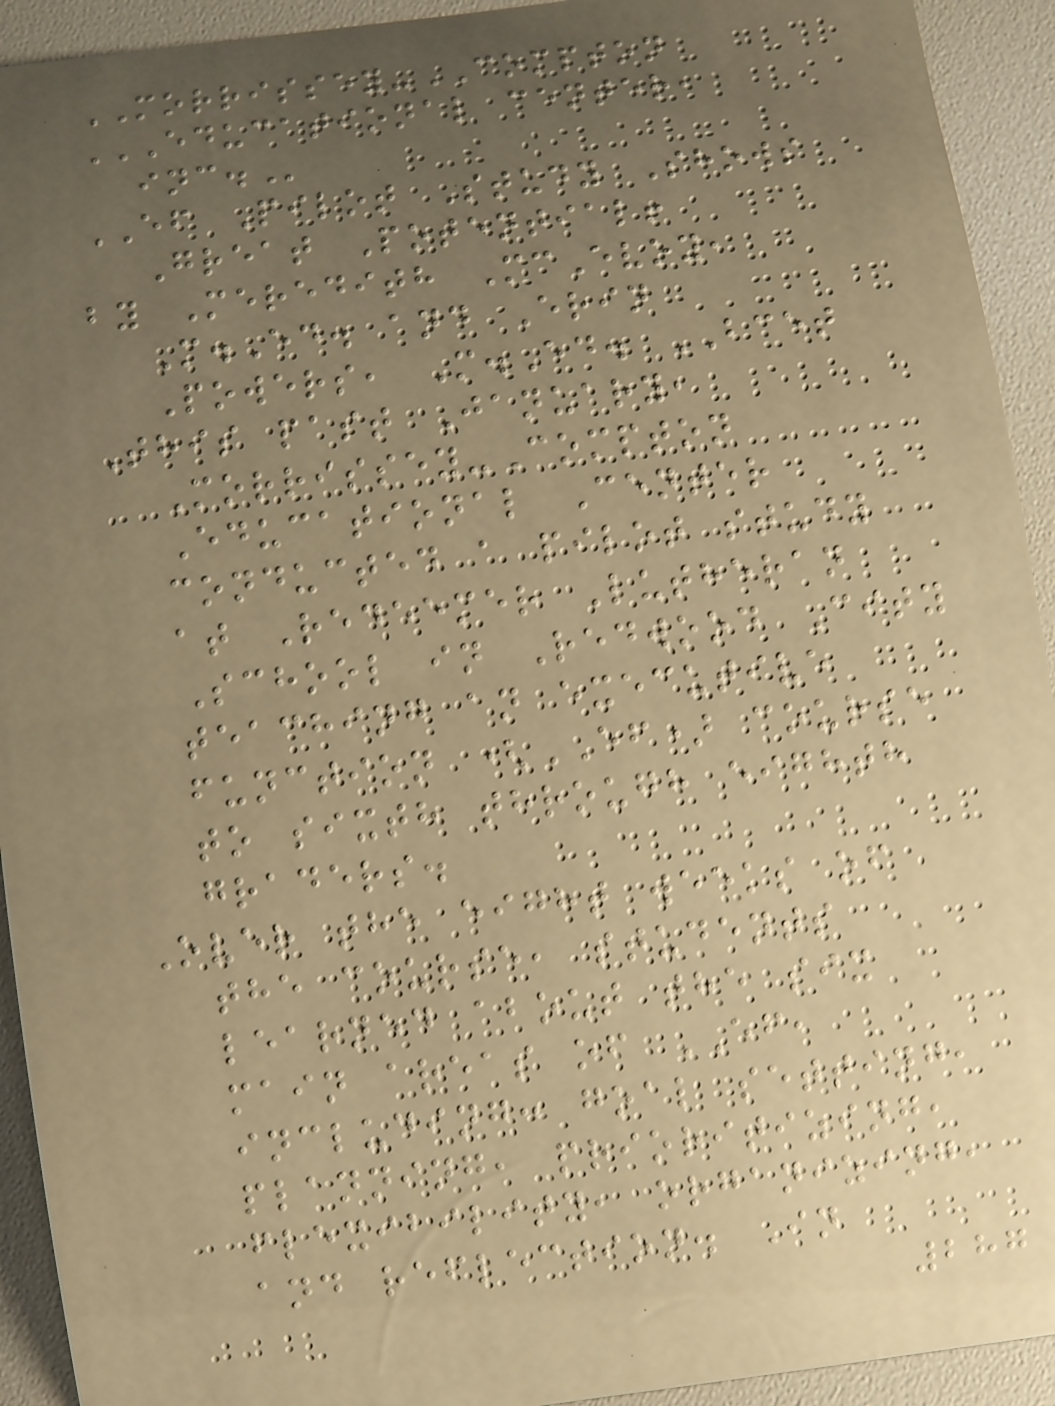MORRISSEY-COMPTON
EDUCATIONAL CENTER,
INC.
EF Pilot Study Shows
Great Potential!
by Meredith McEvoy,
M.Ed. and Erin
Powers, M.Ed. BCET
This past January,
Morrissey-Compton
Educational Center
conducted a pilot study
at Redeemer Lutheran
School in Redwood City
teaching an executive
function (EF) course
to sixth through eighth
graders.
Over the eight weeks of
the course, students
learned about the six
main areas of EF,
including: goal setting,
planning, prioritizing,
flexibility, organizing,
and reflection. In
287
